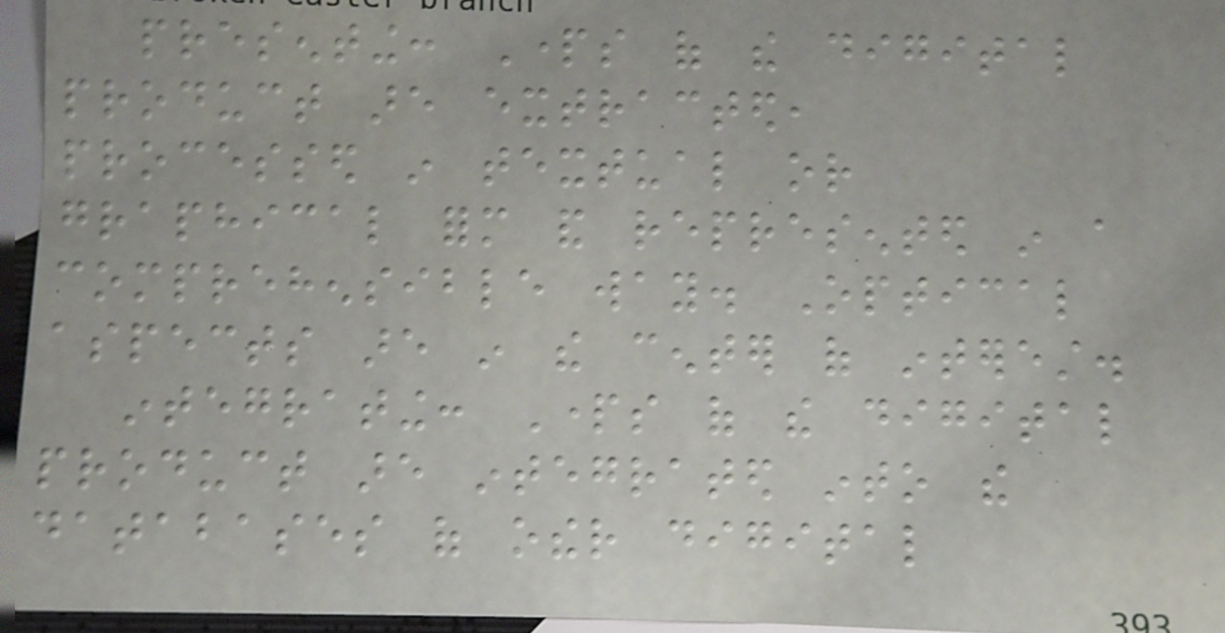presenting: Parts of the digital
product are extracted,
processed in textual or
graphical form and represented in a
comprehensible way. Optical
aspects are in the center of interest.
integrating: Parts of the digital
product are integrated into the
databases of other digital
